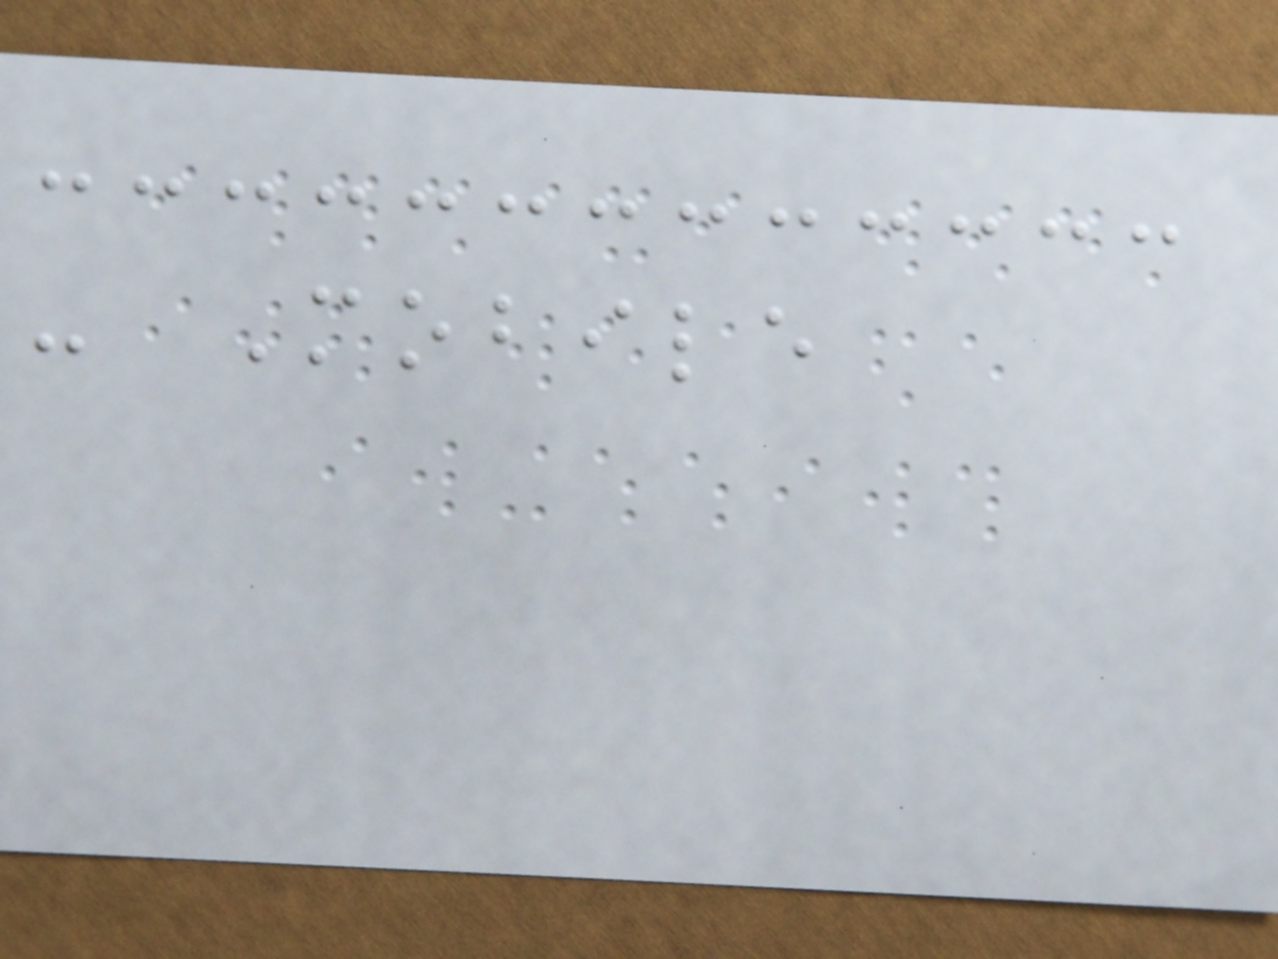- Mobile
